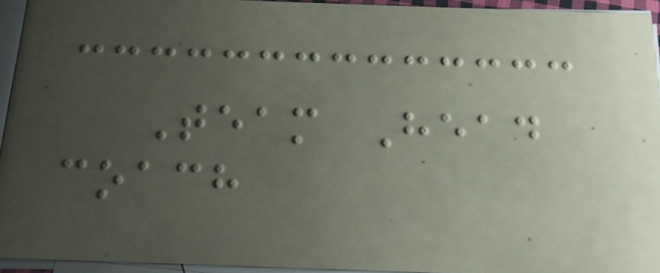Team Head
coach
